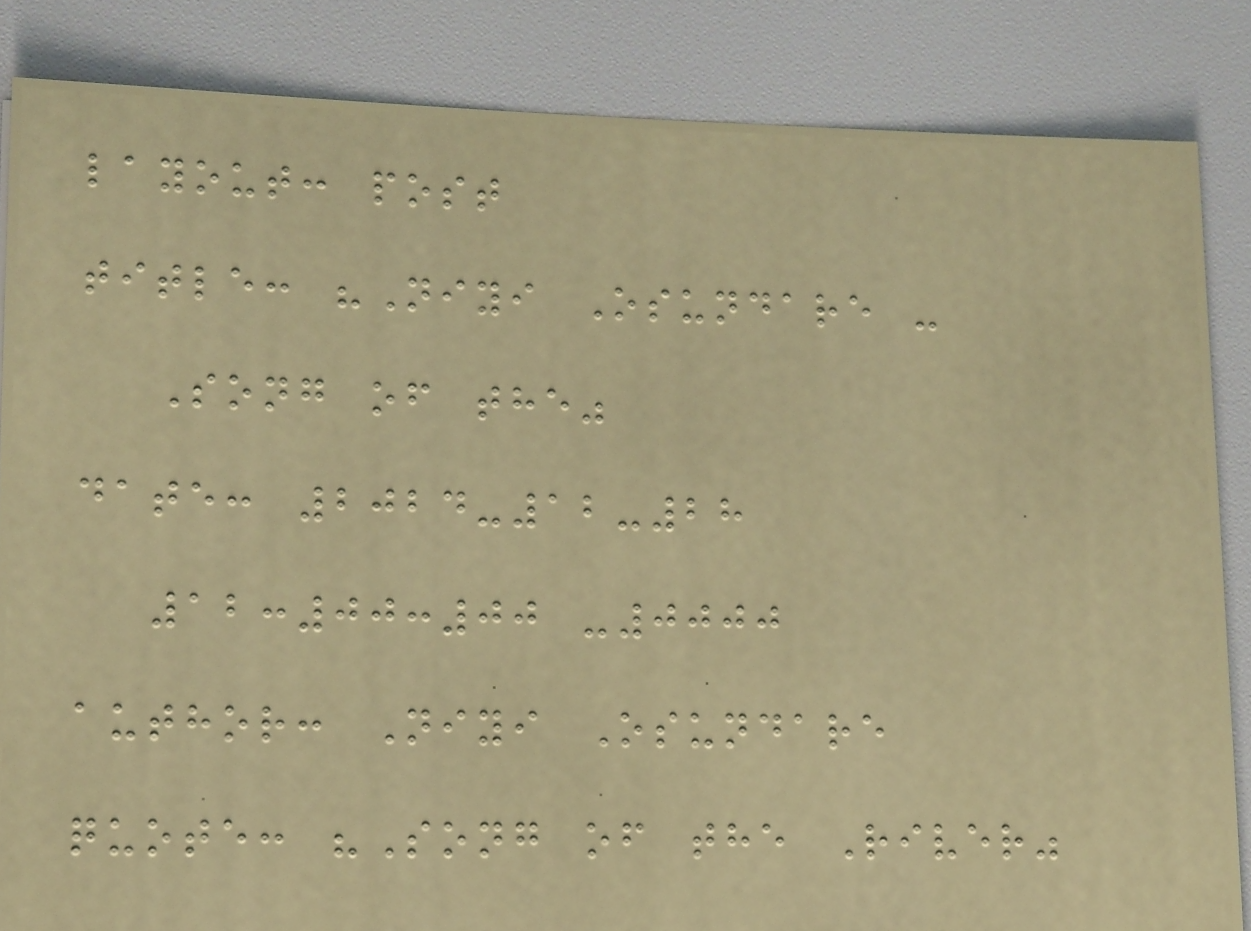layout: post
title: "Niyi Osundare -
Song of the"
date: 2024-12-28
12:00:00 -0000
author: Niyi Osundare
quote: "Song of the River"
